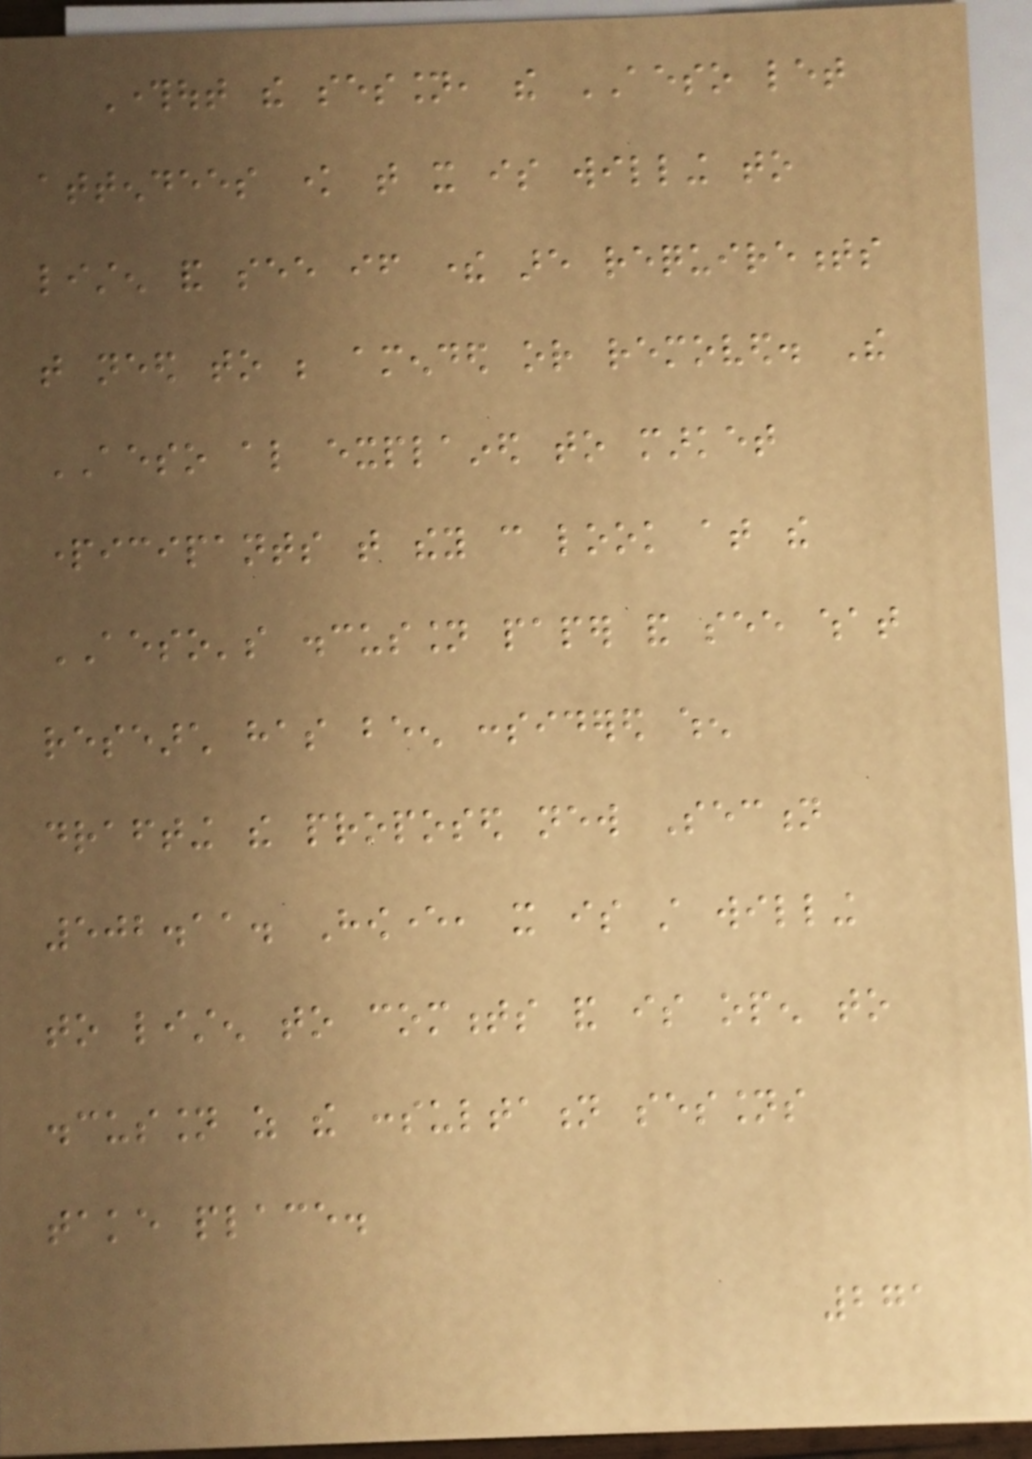Throughout the session, the AESO let
attendees know that it is willing to
listen and see if there are requirements
that need to be amended or removed. The
AESO also explained to market
participants that they can look at the
AESO's discussion paper and see what
research has been considered when
drafting the proposed new Section
502.11. However, it is still willing
to listen to comments and is open to
discussion as the consultation sessions
take place.
271
